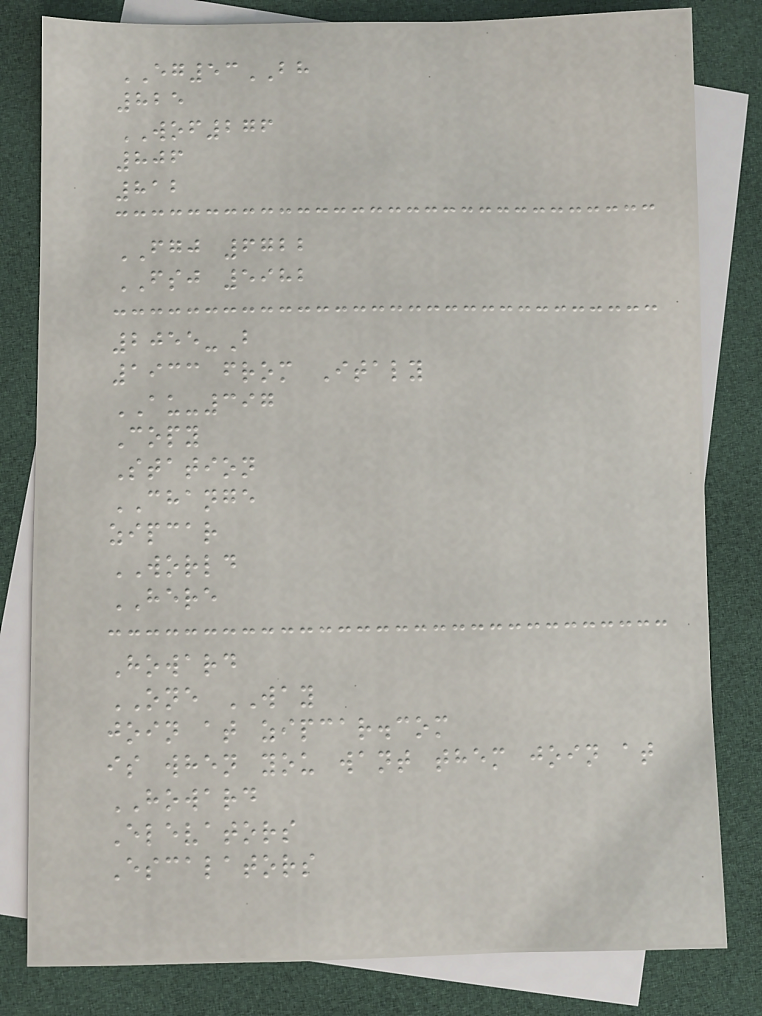EG53BH
825
WOF276
806
812
FGJ 6722
FSJ 5982
2055-B
1933 from Italy
AU-397
Copy
Station
CHANGE
zipcar
WORLD
HERE
Howard
ONE WAY
join at zipcar.com
is when you want them join at
HOWARD
Elevators
Escalators
